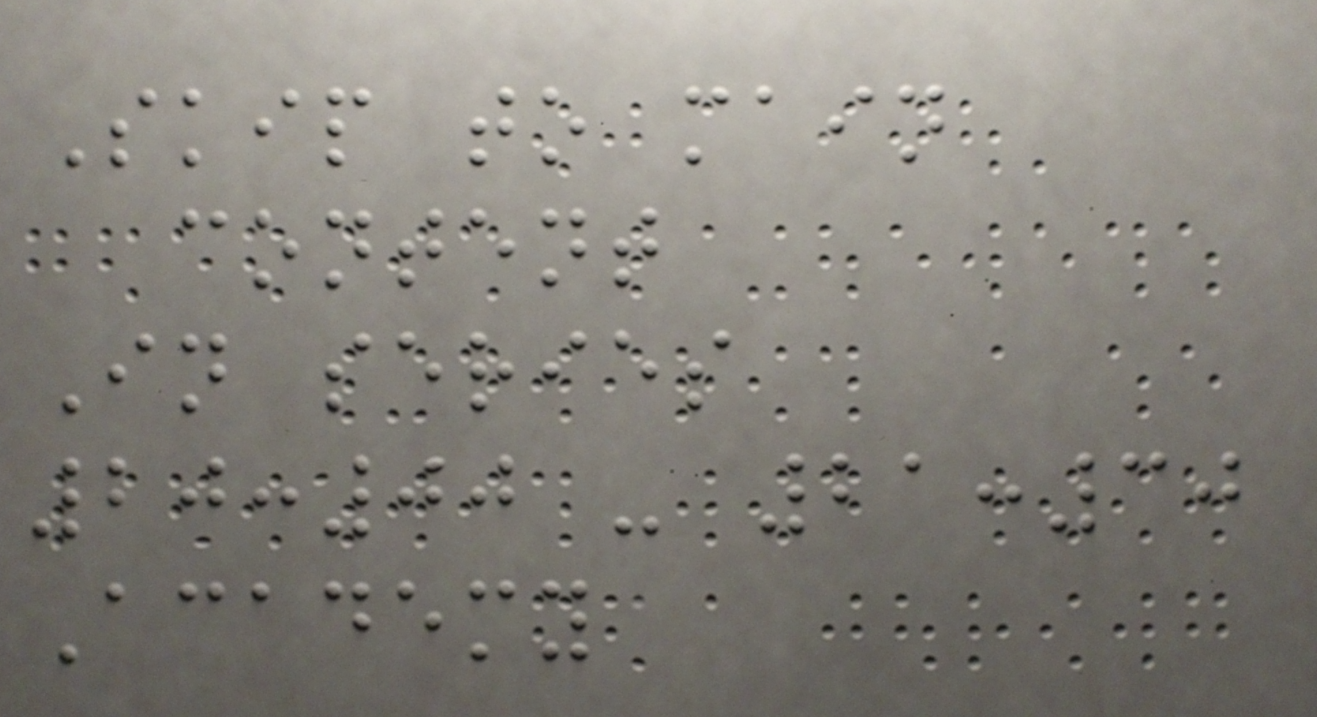Skip to main
content
In series
20:00 - 21:30
Academy
